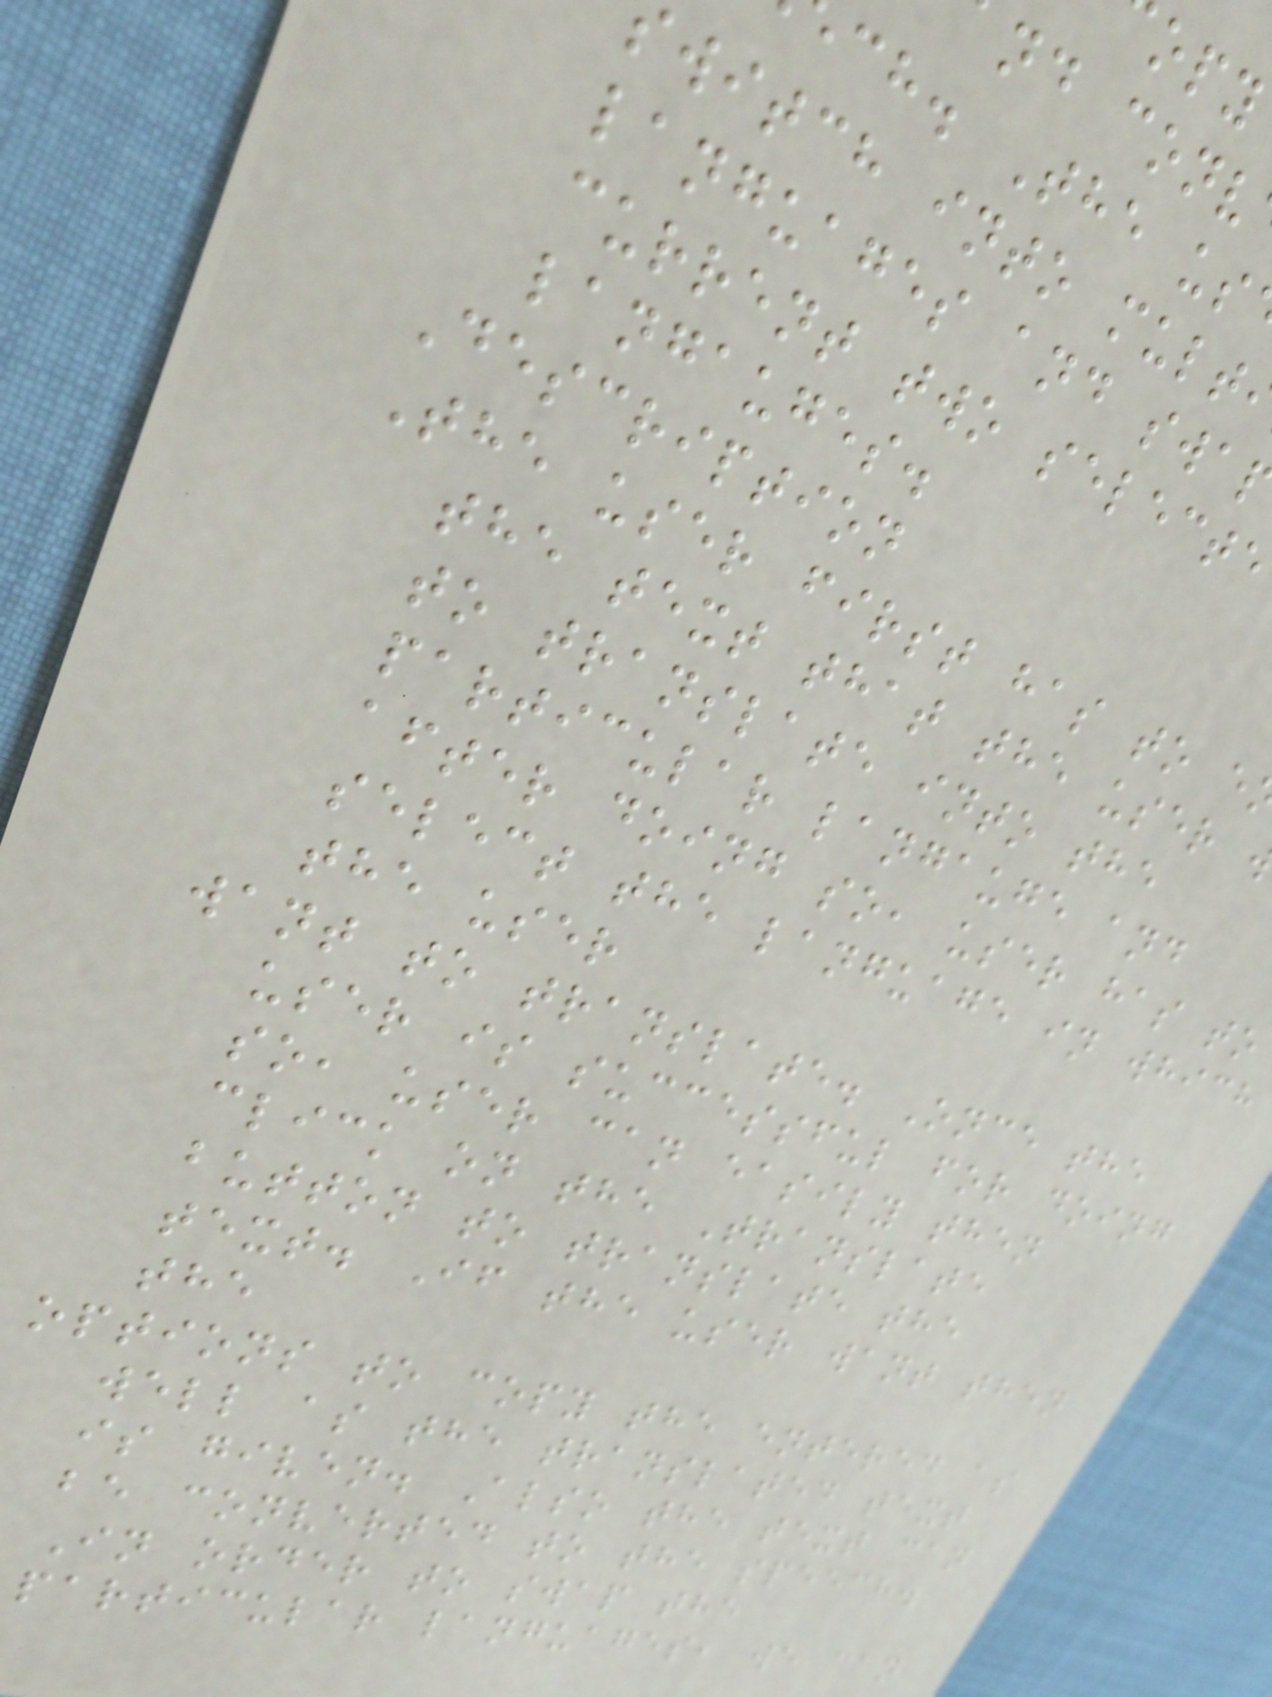nd conv
ch. The us
witch into mult
languages and swa
current two selecte
langauges.
Description
The user first has to e
the text that the user
to translate into the
particular langauge and
after doing so, user has to
select the language in which
the user
want to translate. Once the
user is successful for doing
so, user can easily then
click on the Translate
button to translate the
text. If the user want then
the
options to copy the entered as
well as the translated text
is given. Also the text can
be converted to the speech.
In order to swap the
particular languages, we can
